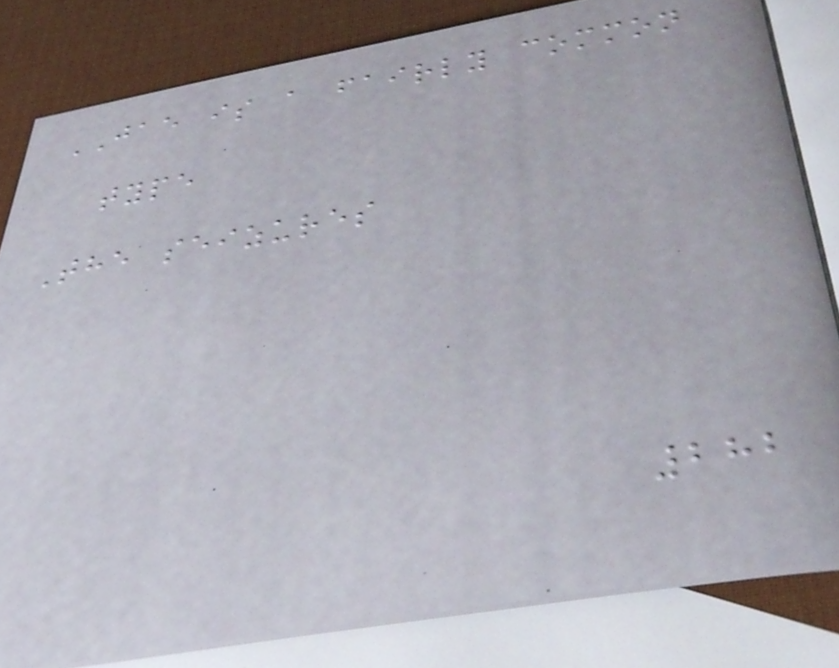JAE is a fairly common
type
The seizures
282
